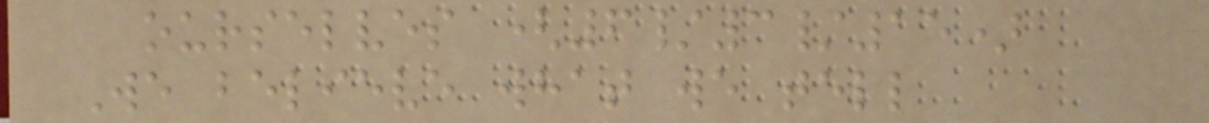ourselves (6/3/15)
We believe what we tell
